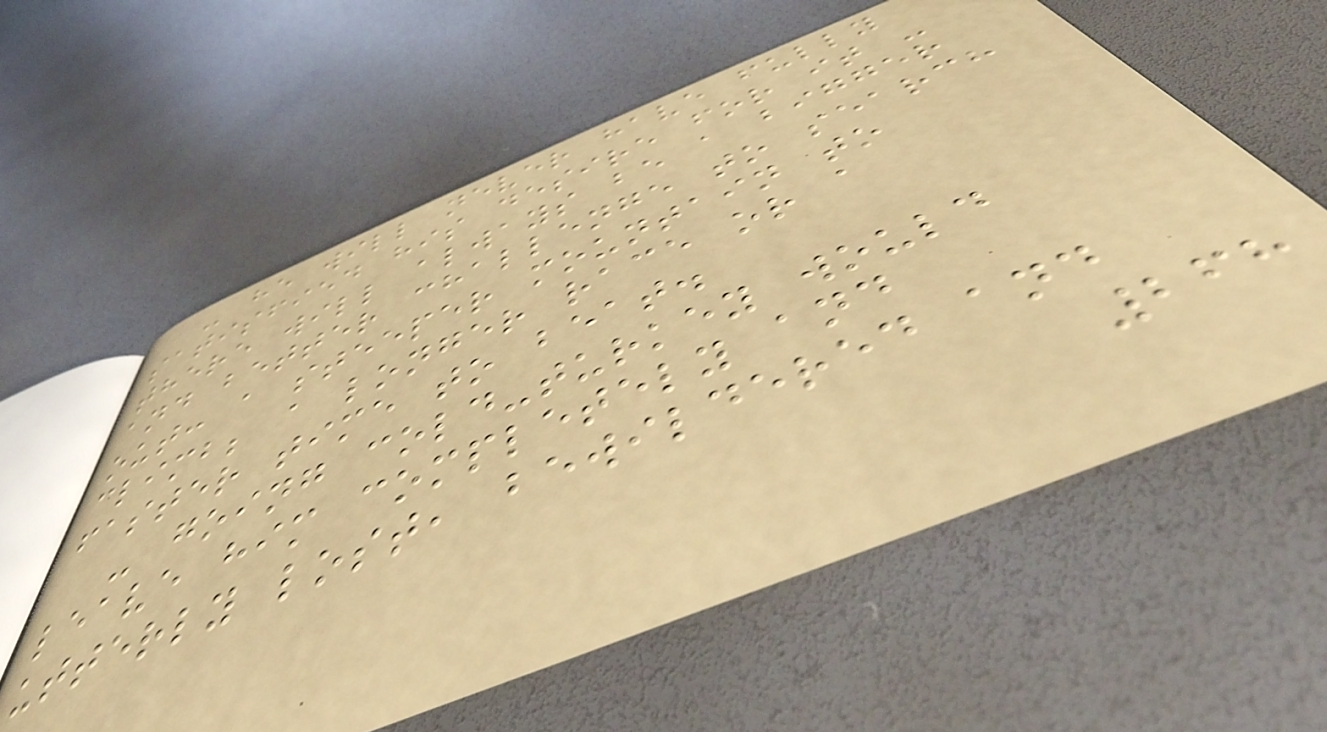- he will never have fully
satisfied his desire for it -
there will always be a bigger
and better challenge to search
out: a steeper mountain to
climb; a longer race or a
faster time to beat.
- going cold-turkey would
leave him completely and
utterly lost, bewildered and
268
